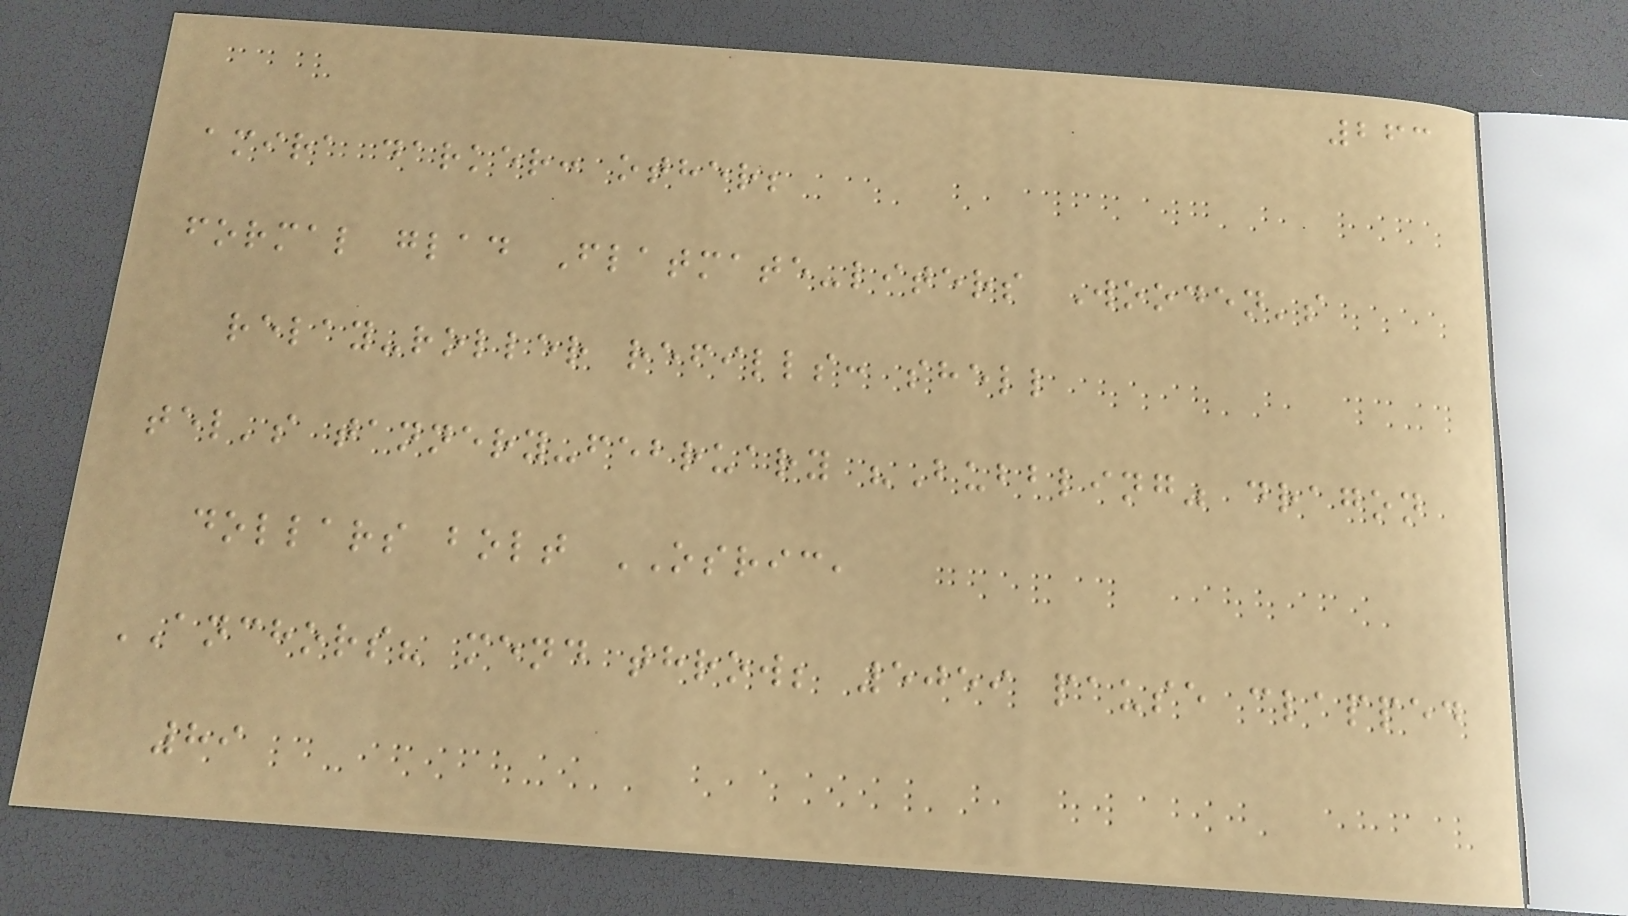263
amira darker: other;
formal glad Flatmate-liters Wooden's
relay-roller refills: shell
tel's tannery-february "Bubbling" dragon
dollars bolt OSRIC,
ANCHORS? mend throw; 5059 pause clapped
89
